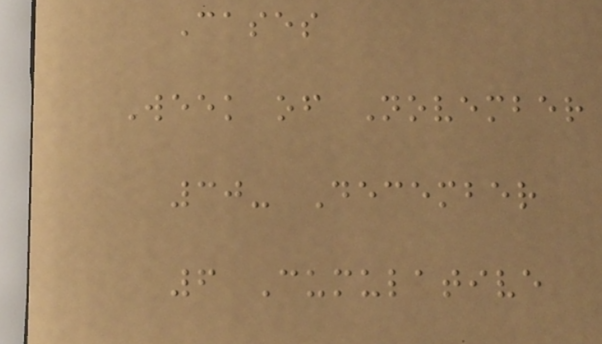Cases
Week of November
30- December
6 Cumulative
